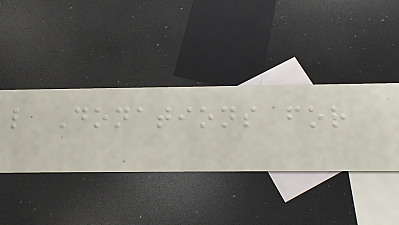l Donations for
